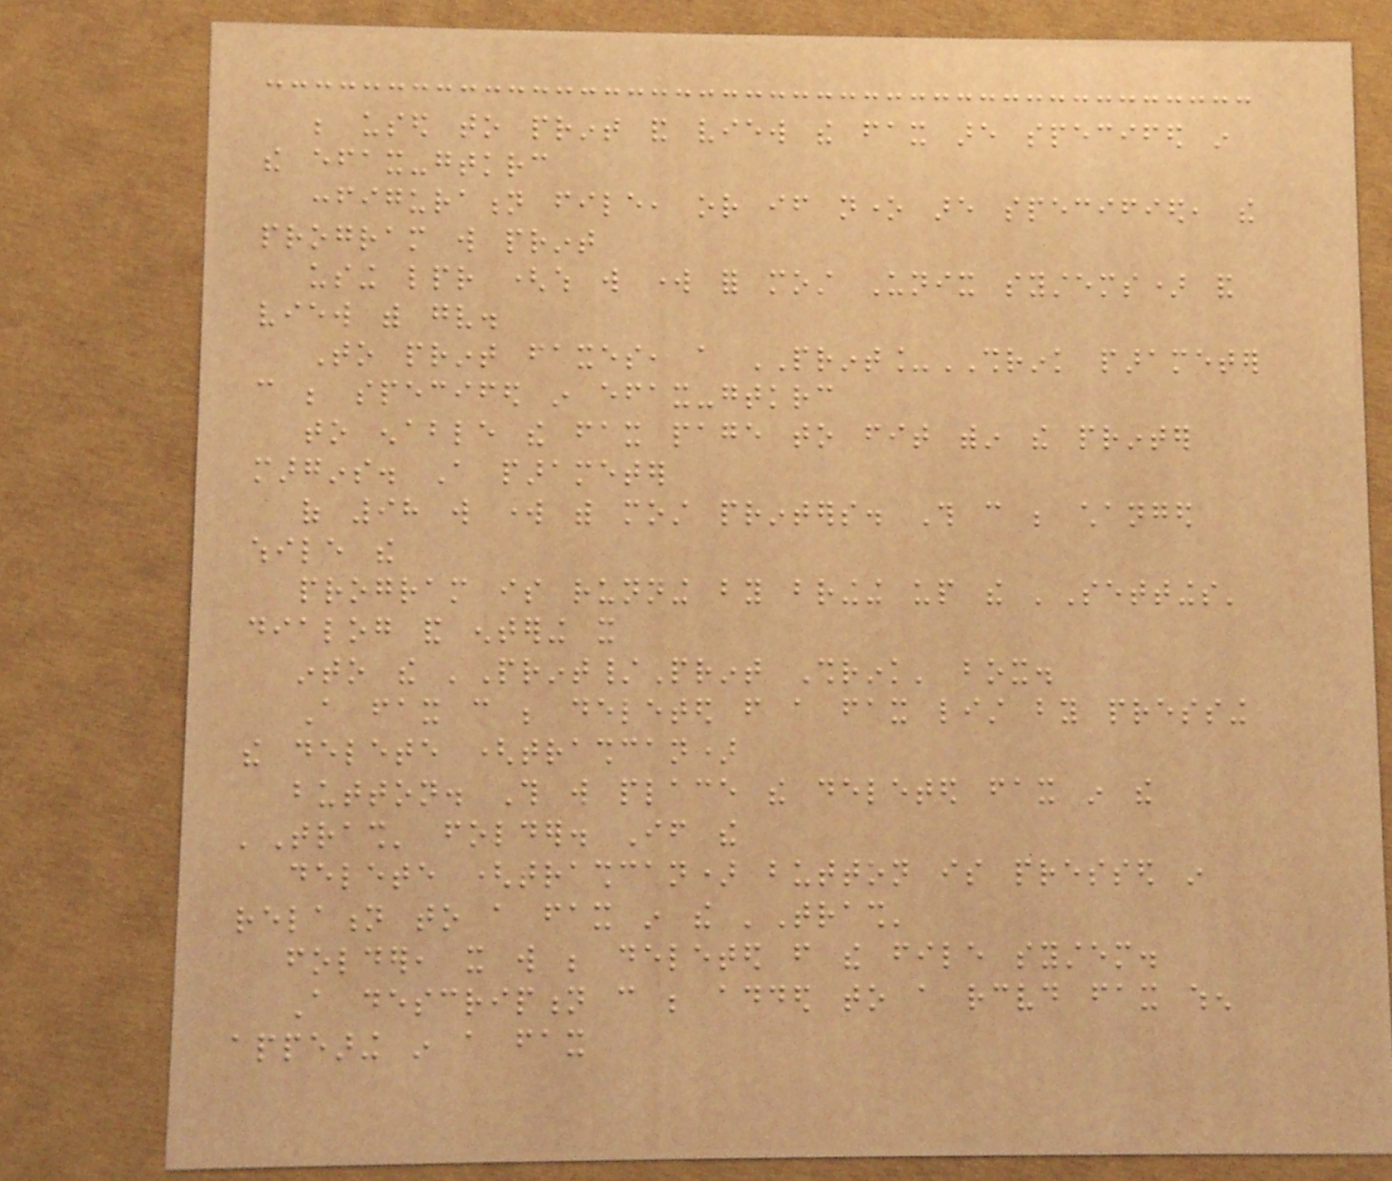be used to print and view the fax are specifed in
the efax-gtkrc
configuration file, or if none are specified, the
program will print
using lpr (which will work for most Unix systems) and
view with gv.
To print faxes, a PRINT_SHRINK parameter
can be specifed in efax-gtkrc
to enable the fax page to fit within the printer
margins. A parameter
of 98 will work with most printers. This can be changed
while the
program is running by bringing up the 'Settings'
dialog and entering it
into the 'Print/Print Shrink' box.
A fax can be deleted from a fax list by pressing
the delete (trashcan)
button. This will place the deleted fax in the
'Trash' folder. If the
delete (trashcan) button is pressed in
relation to a fax in the 'Trash'
folder, it will be deleted from the file system.
A description can be added to a received fax when
appearing in a fax
